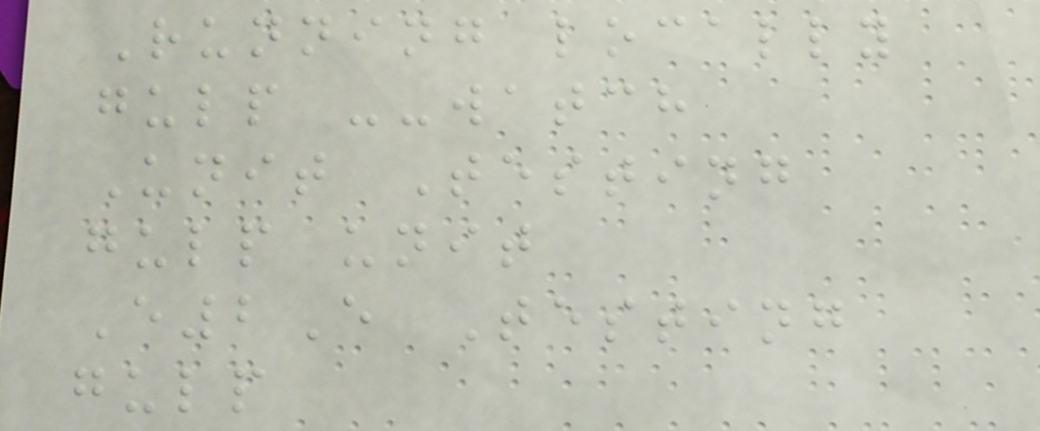Running locally
gulp --watch
Unit Testing
gulp unit
E2E Testing
gulp
